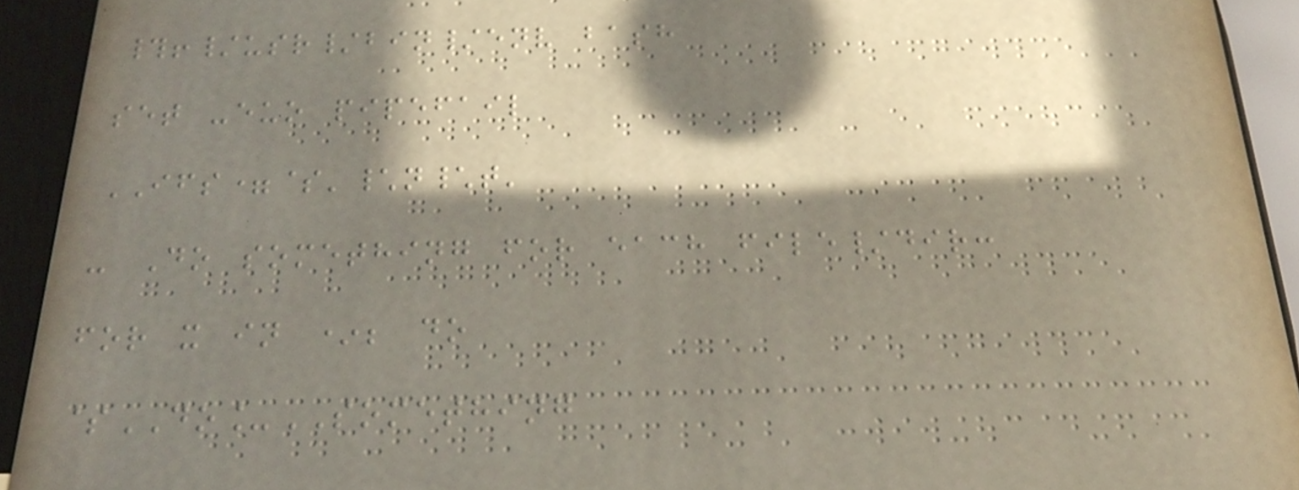#!/usr/bin/env bash
set -euo pipefail
IFS=$'\n\t'
- Do something for each file/dir:
for x in *; do
$DO_SOMETHING
